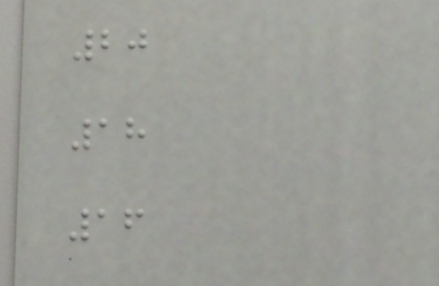20
18
16
